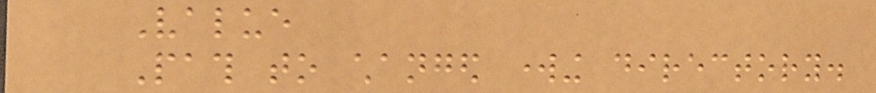Value
Path to changed working directory.
